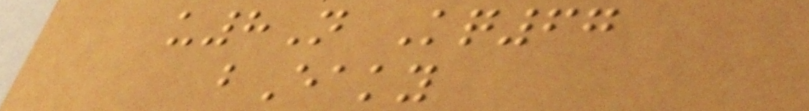u8N Kq67
bEaky
